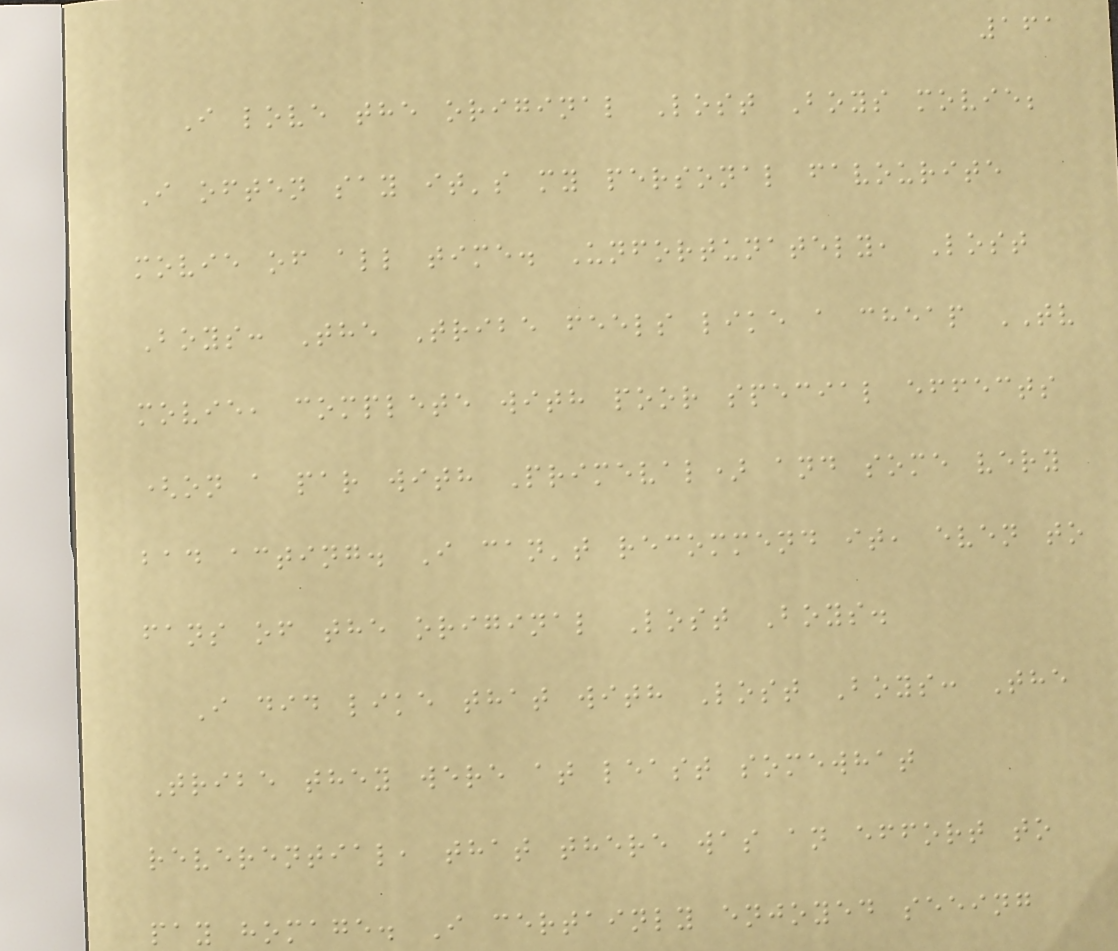161
I love the original Lost Boys movie;
I often say it's my personal favourite
movie of all time. Unfortunately, Lost
Boys: The Tribe feels like a cheap TV
movie, complete with poor special effects
(on a par with Primeval) and some very
bad acting. I can't recommend it, even to
fans of the original Lost Boys.
I did like that with Lost Boys: The
Tribe they were at least somewhat
reverential, that there was an effort to
pay homage. I certainly enjoyed seeing
